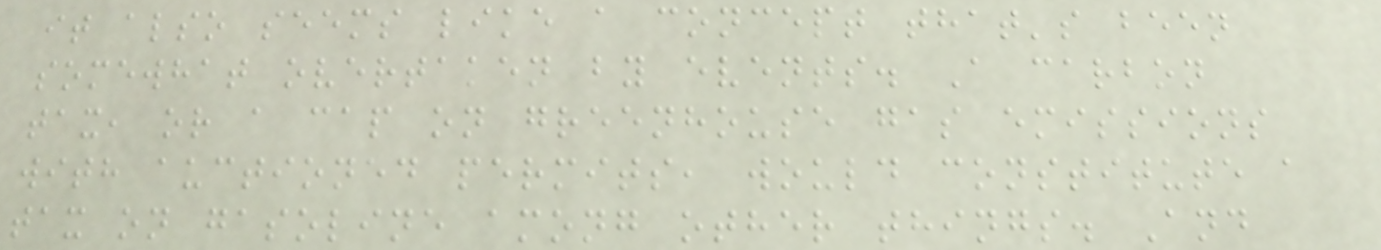it also seems like a concept that's been
somewhat overtaken by events. A carbon
tax, or a cap on greenhouse gas emissions
with auctioned permits, would constitute a
tax on gasoline among other things. And
